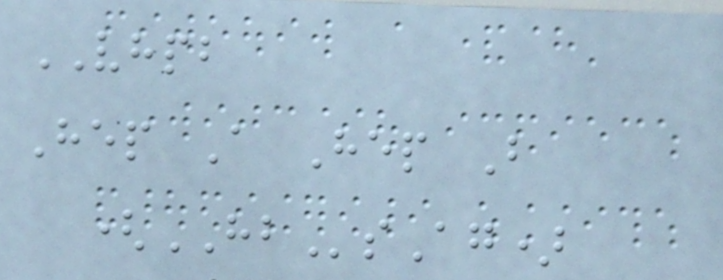VHPB
Hep A Hep B
(HBsAg)
